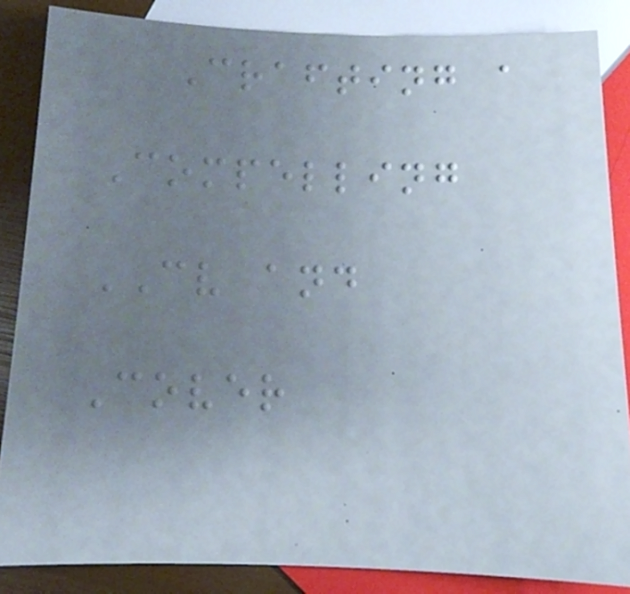Crafting a
Compelling
CV and
Cover
